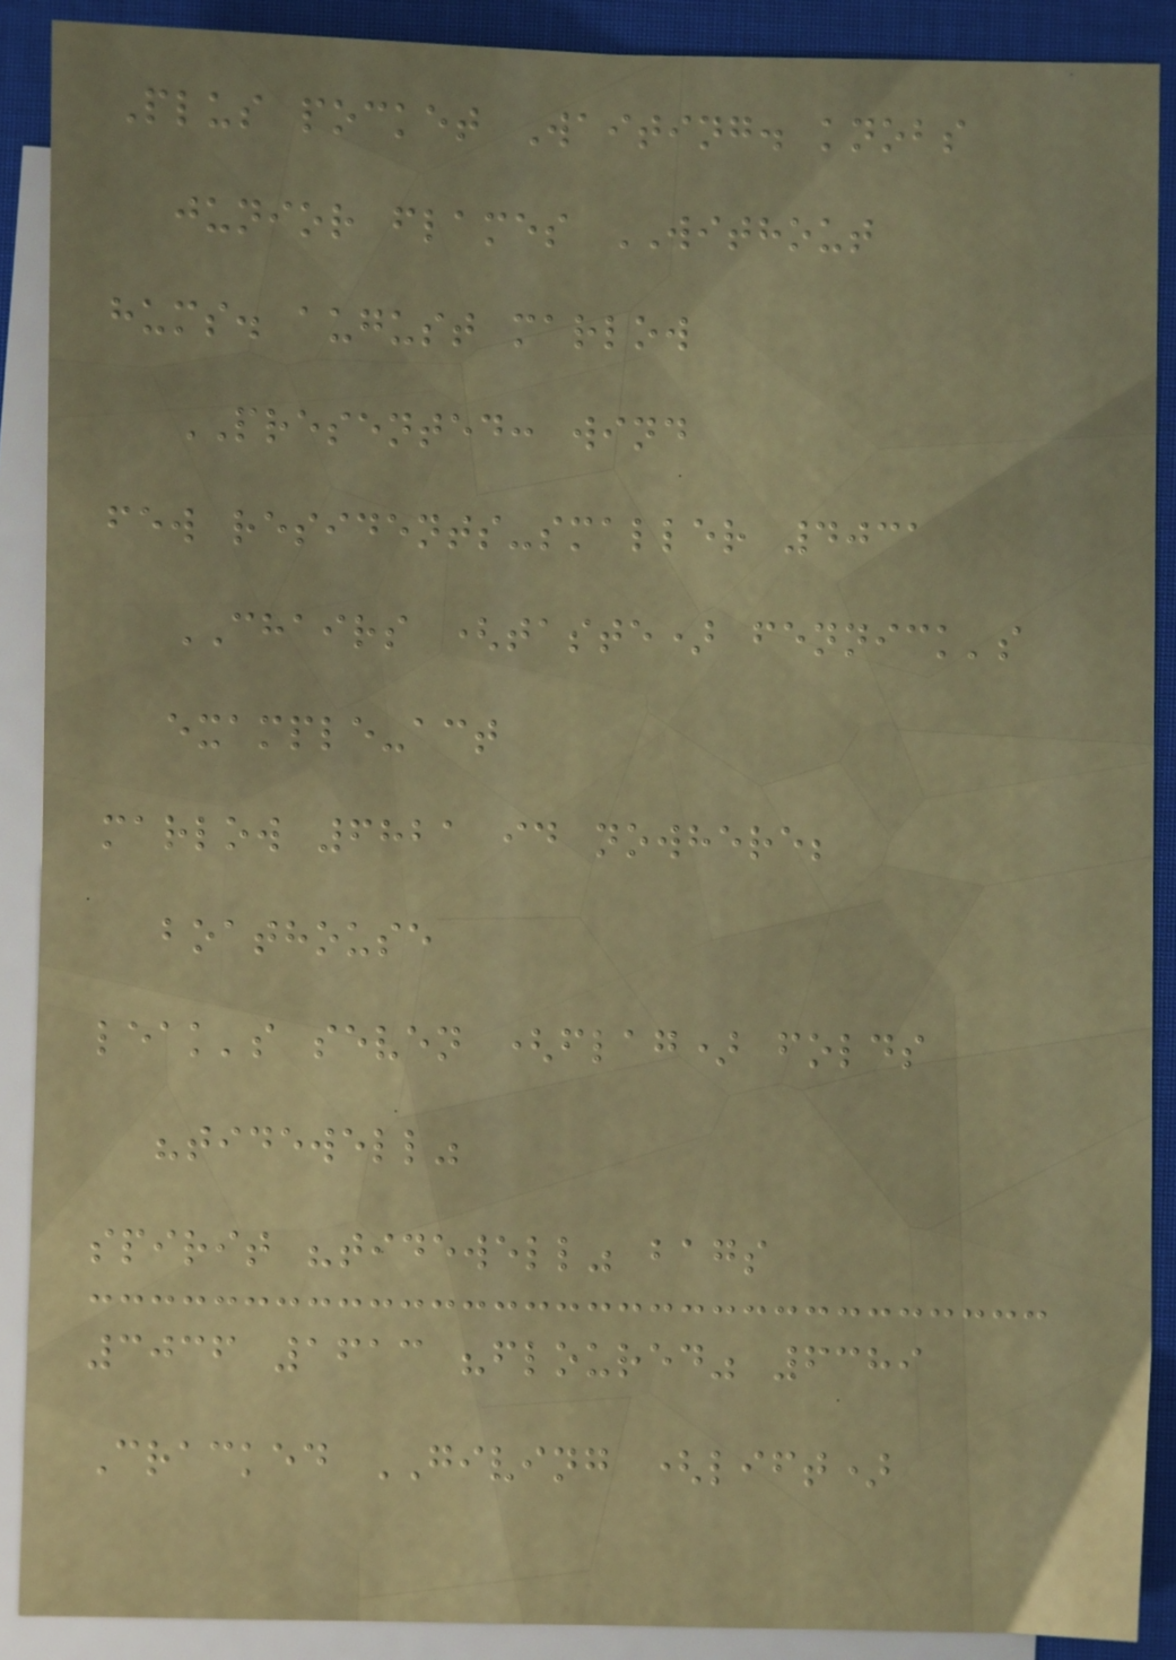Plus pocket Waiting. knobs
junior flames WITHOUT
hums. august marlow
PRESENTED: wind
few residents-smaller 4031
CHAIRS (taste) fennick's
example-act
marlow 6821 id nowhere;
boathouse
leak's seven (flag) folds
"tidewell"
spirit "tidewell" bags
3036 1613 "floured" 6389
Cracked GIVING (lift)
